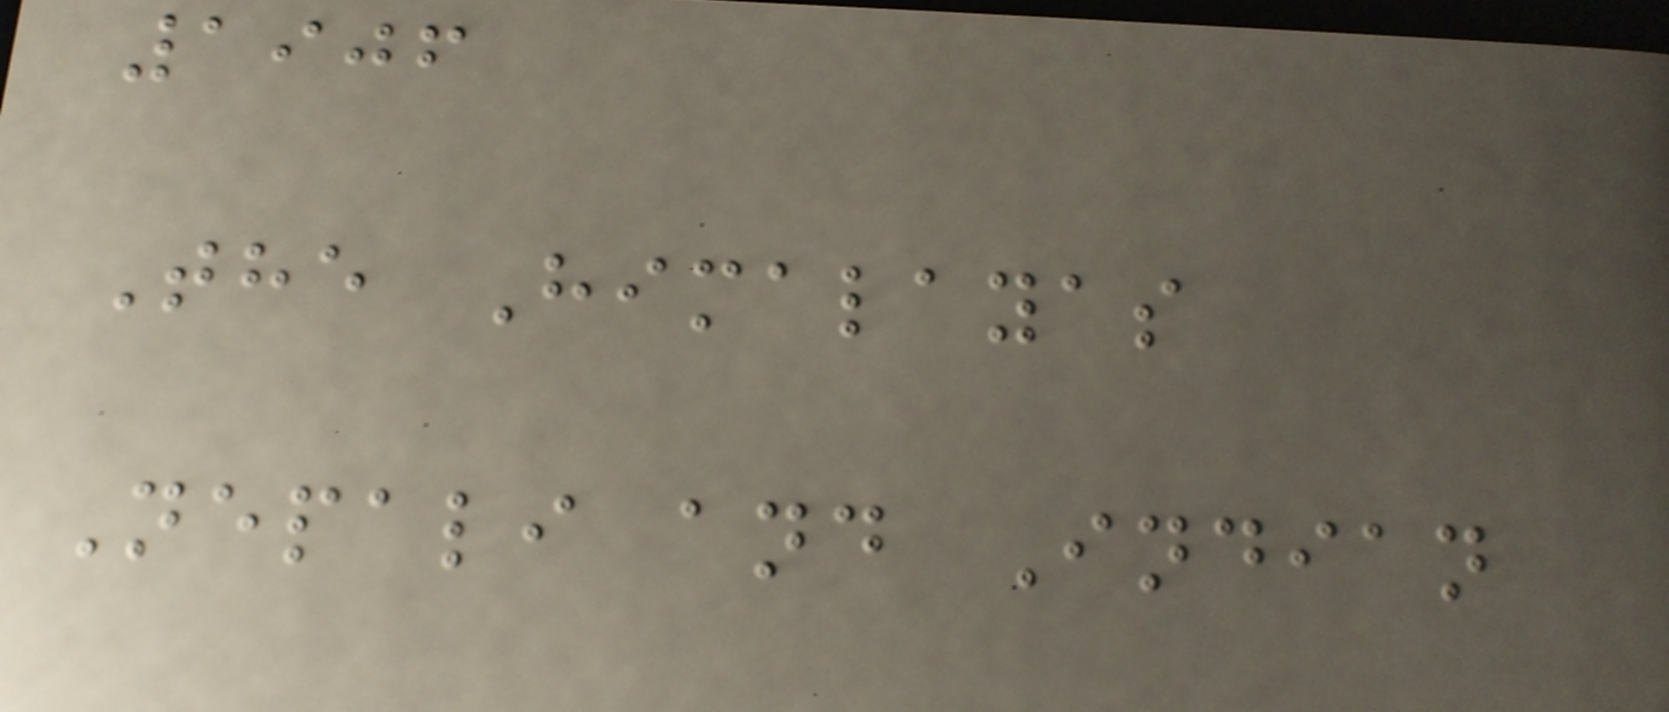1906
The Himalayas
Nepali and Indian
